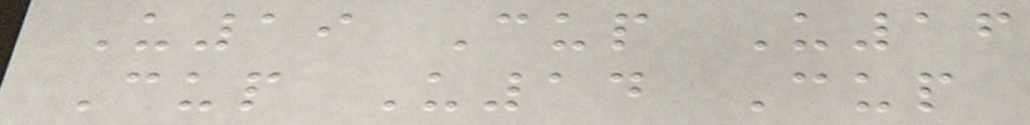U19 Cup U16
Cup U14 Cup
